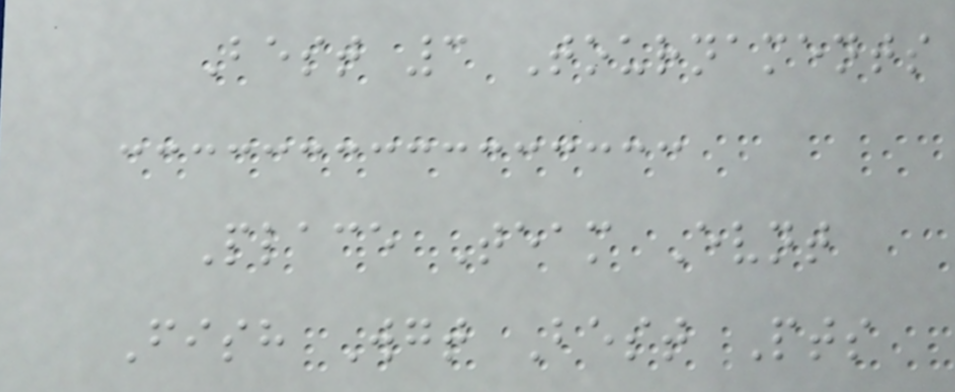Best 3 Tournaments
Place Team Evnt
Fish Wgt Best Pts
